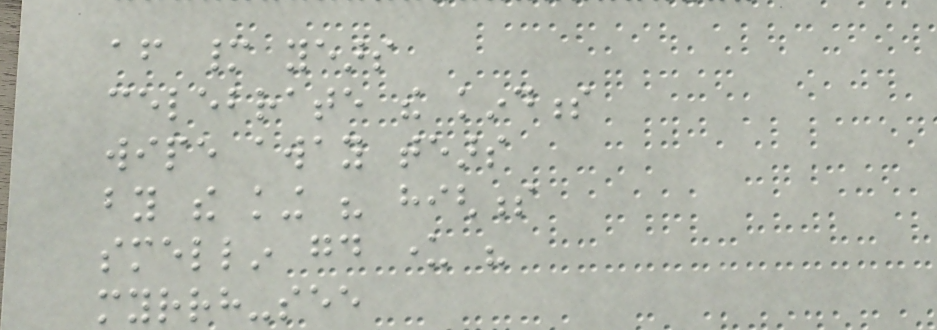after many years
celebrate the kindness
wipe away tears
by the king his highness
smellin good under his
myrrh-see
